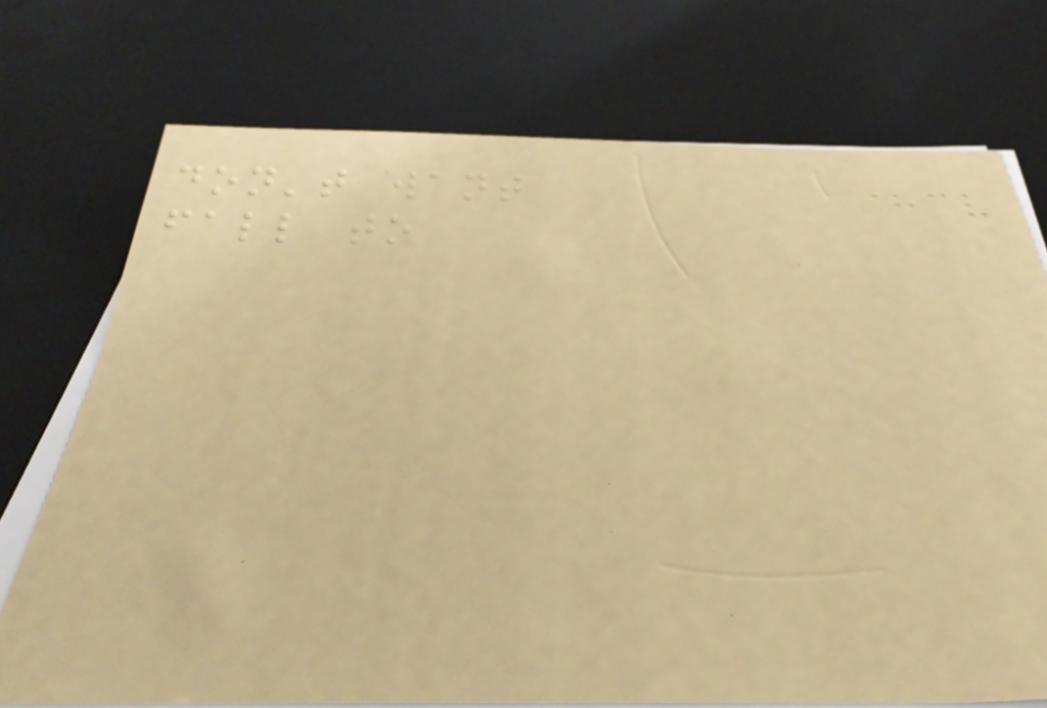don't want
fall to
